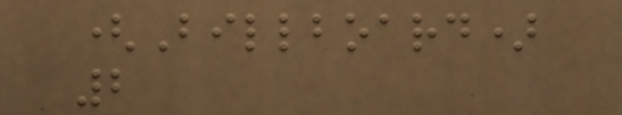(Billboard)
2
